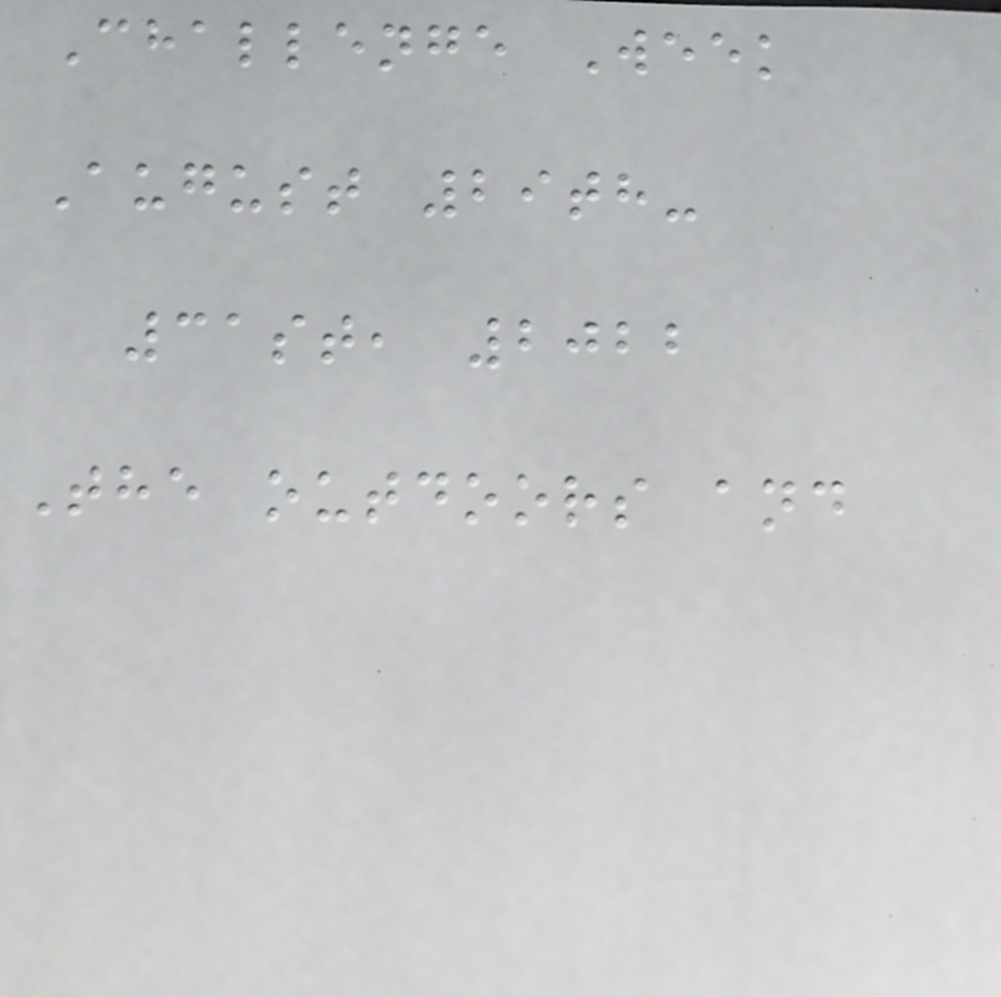Challenge Week
August 29th-
31st, 2022
The outdoors and
